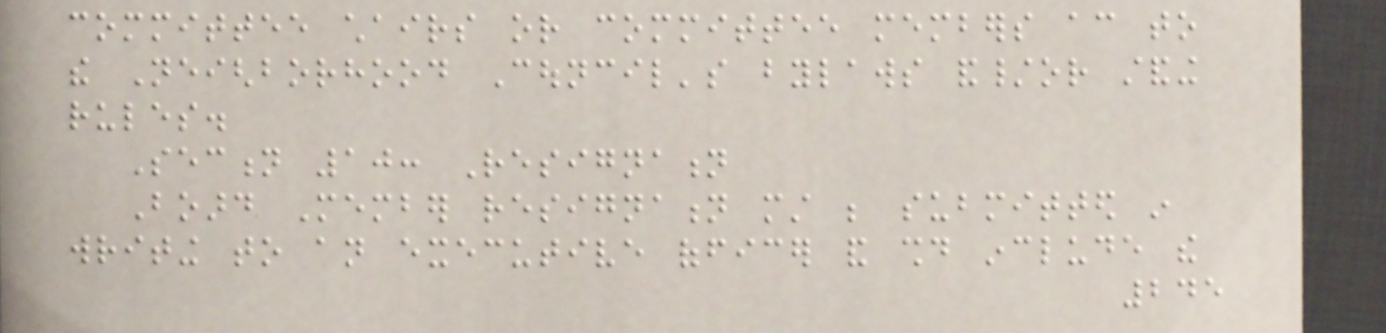committee chairs or committee members according to
the Neighborhood Council's bylaws and/or standing
rules.
Section 10: Resignation
Board Member resignation must be submitted in
writing to an executive officer and should include the
245
